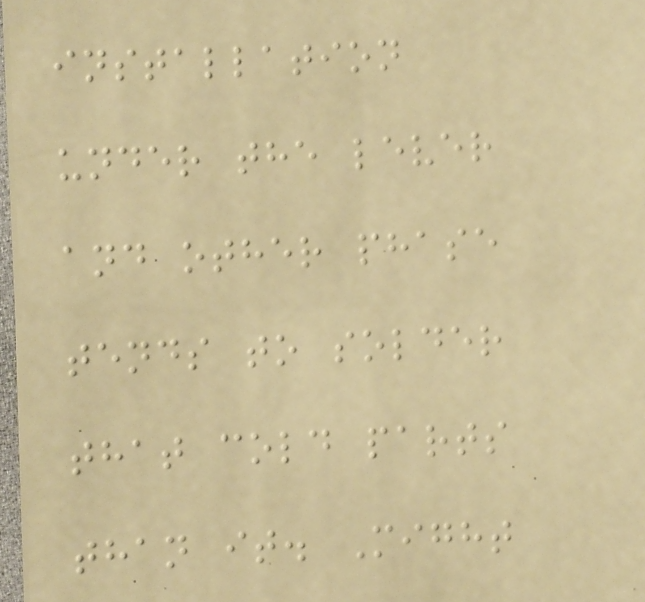installation
under the lever
and other phase
tends to solder
that cold parts
than it. Might
